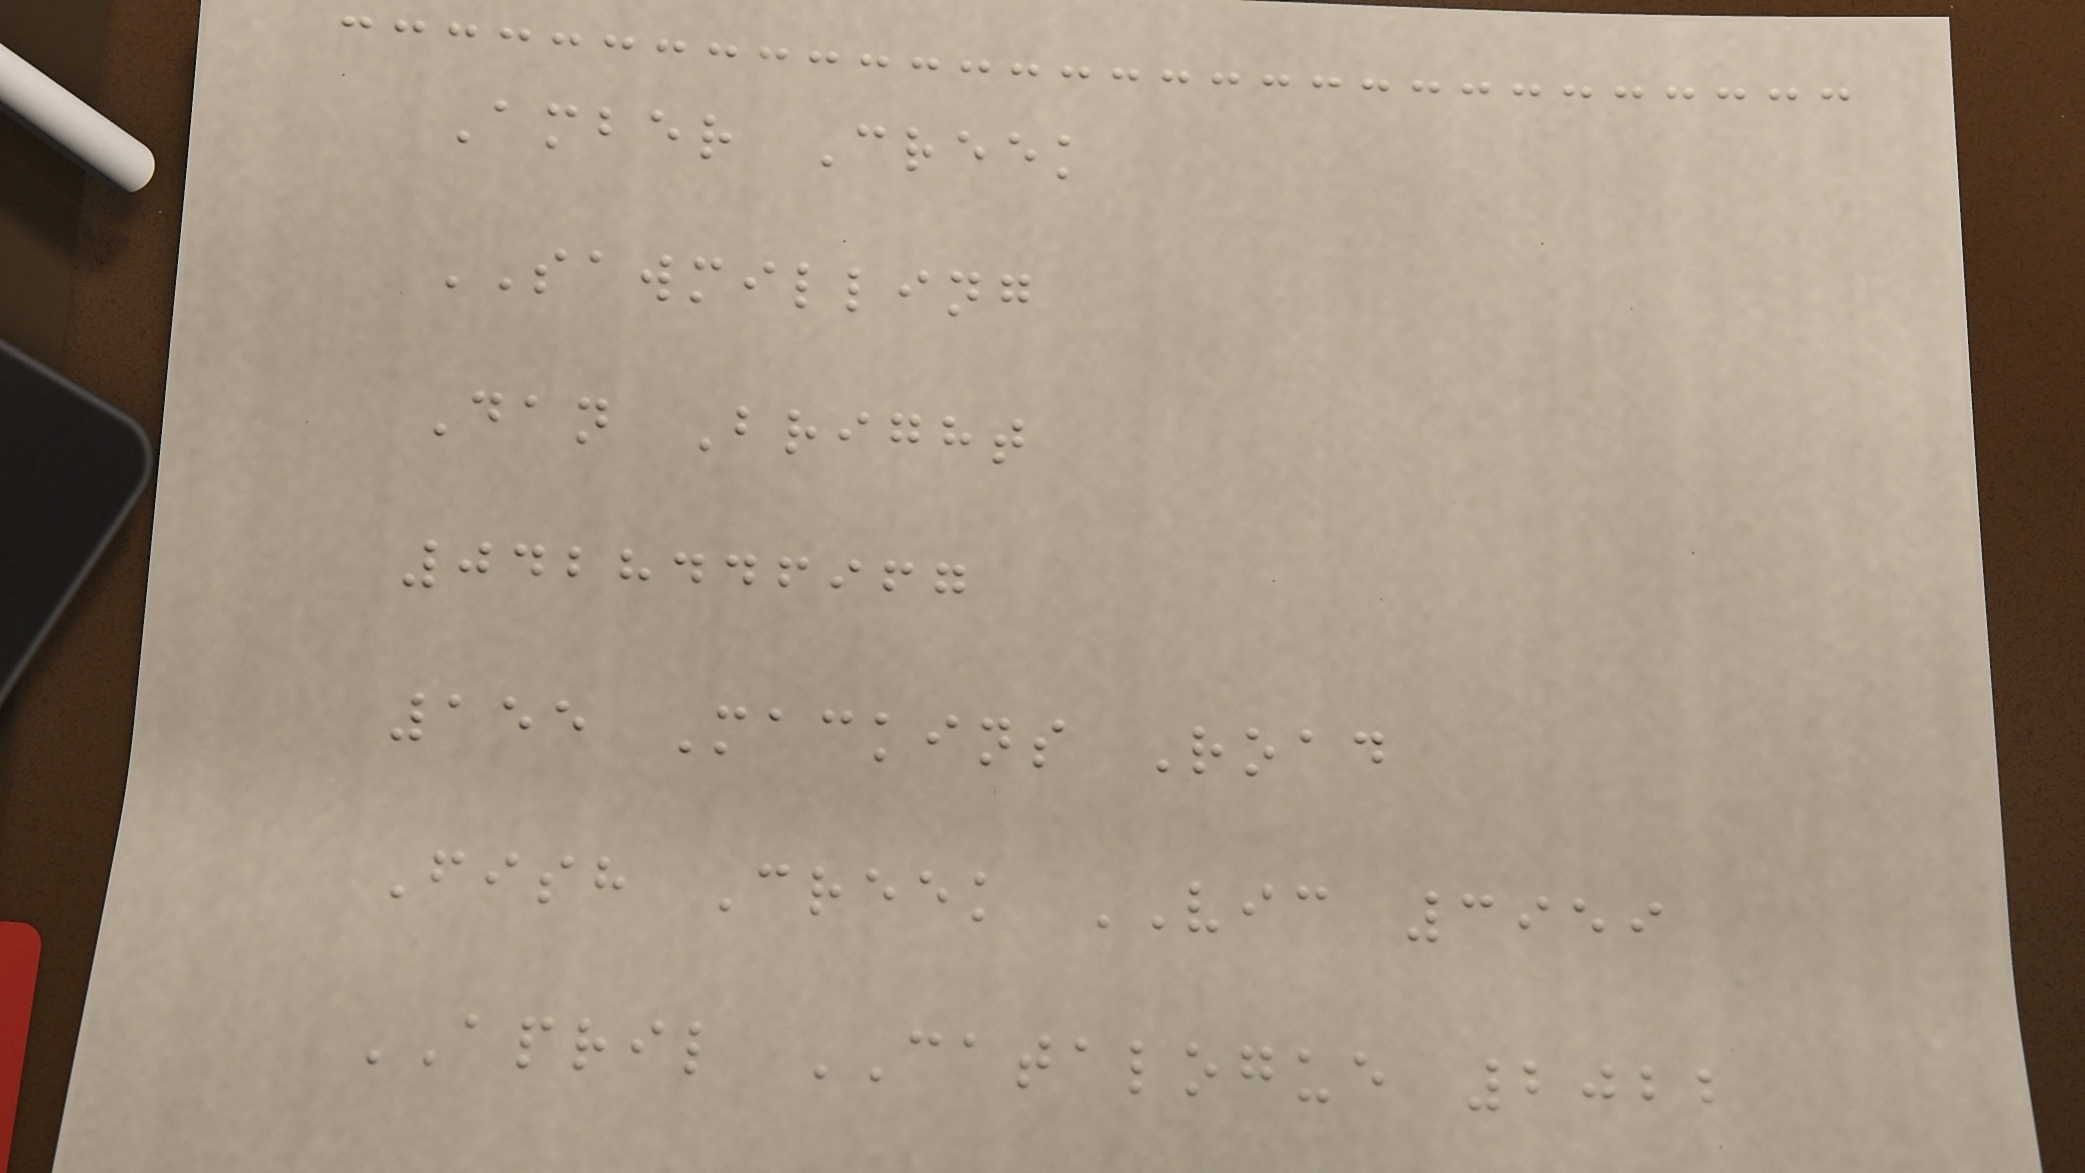Amber Creek
SAWMILLING
Dan Bright
0428446967
155 Mackins Road
Fish Creek VIC 3959
APRIL CATALOGUE 2022
